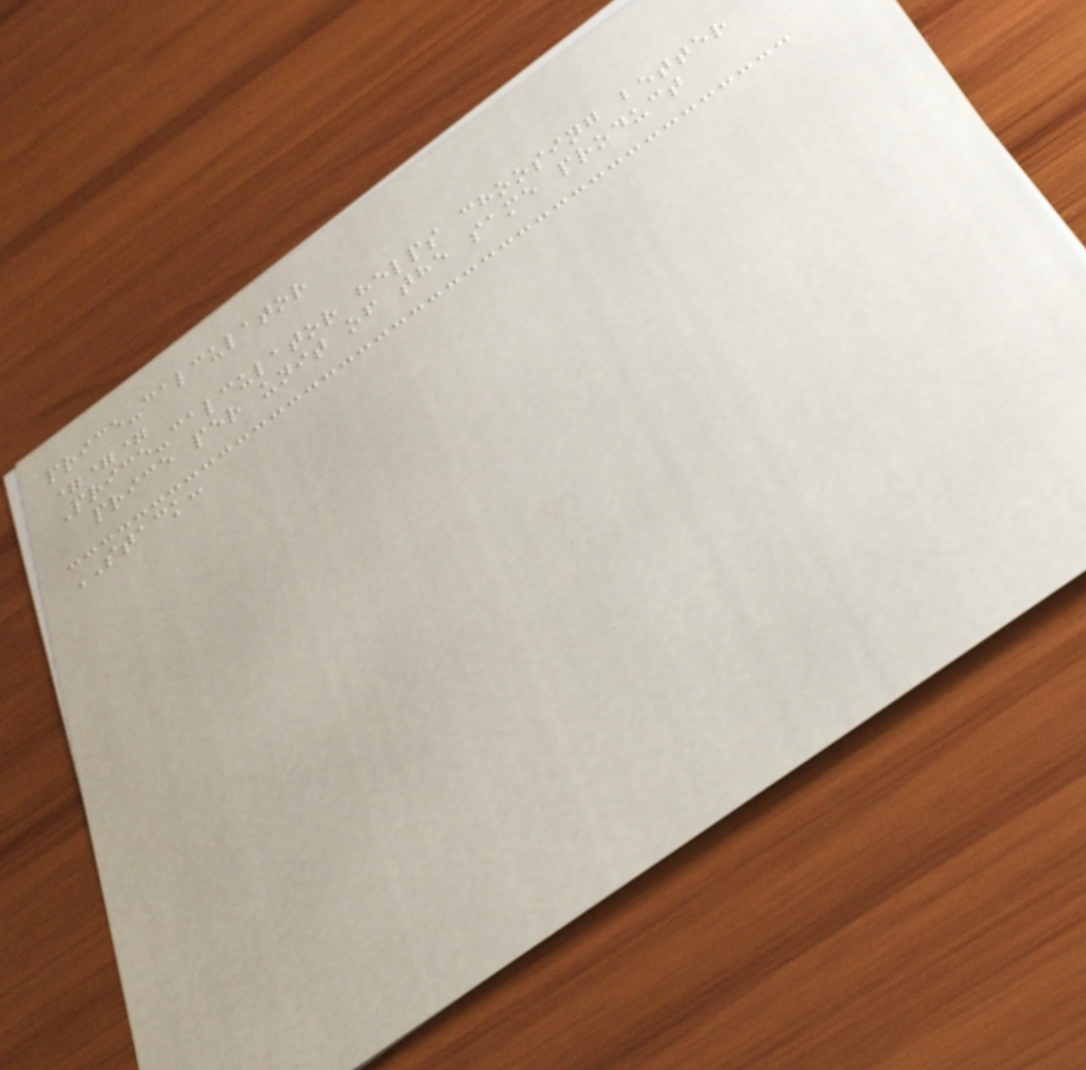price-calculator
===
Price-calculator helps choosing better
price per unit of the same product
STACK:
